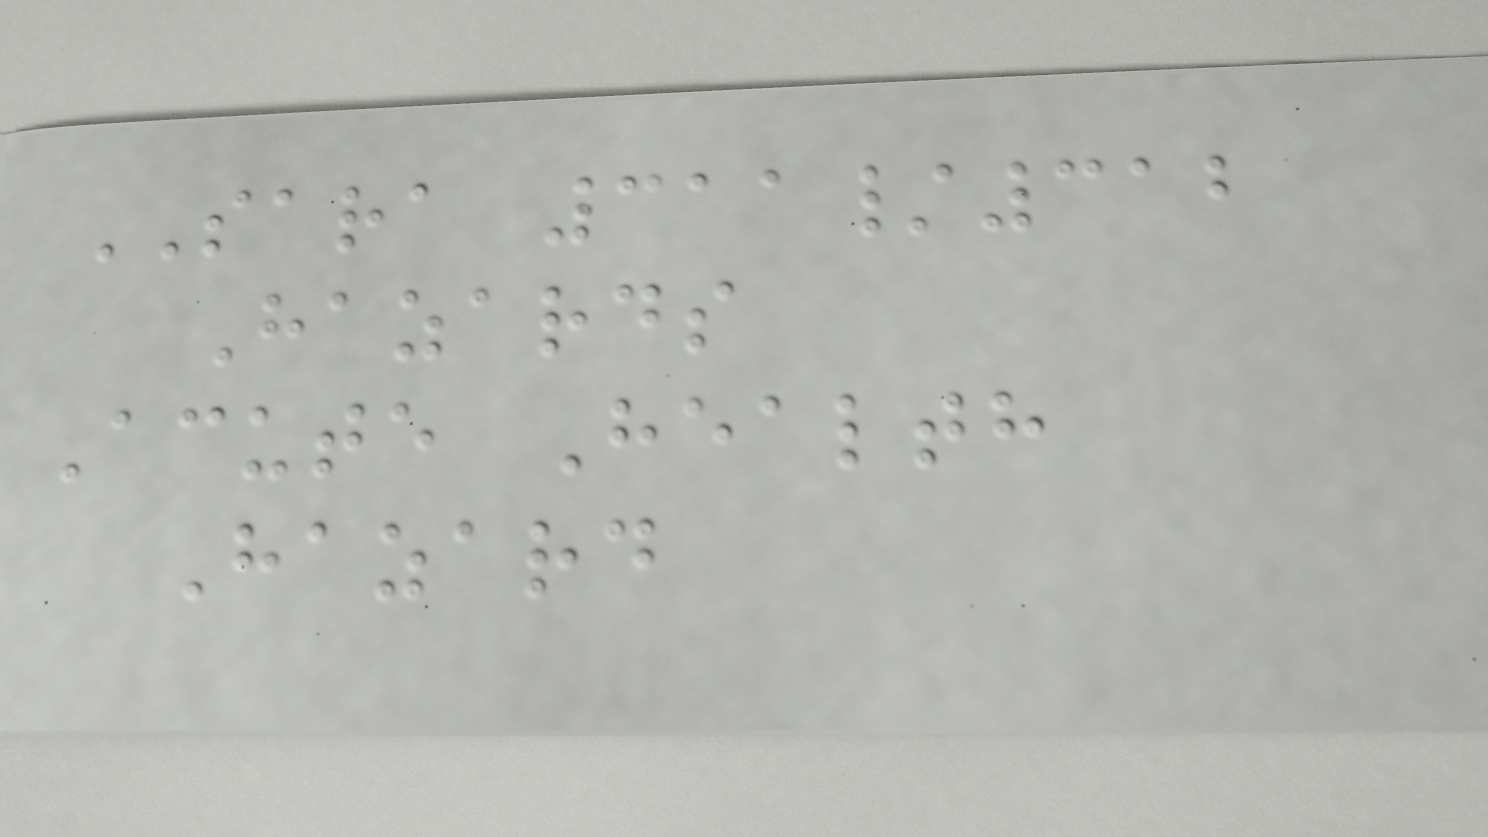SARA 311/312
Hazards
Acute Health
Hazard
